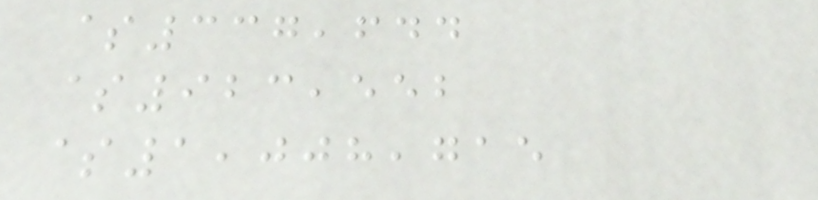$337,644
$923,552
$1,008,715
